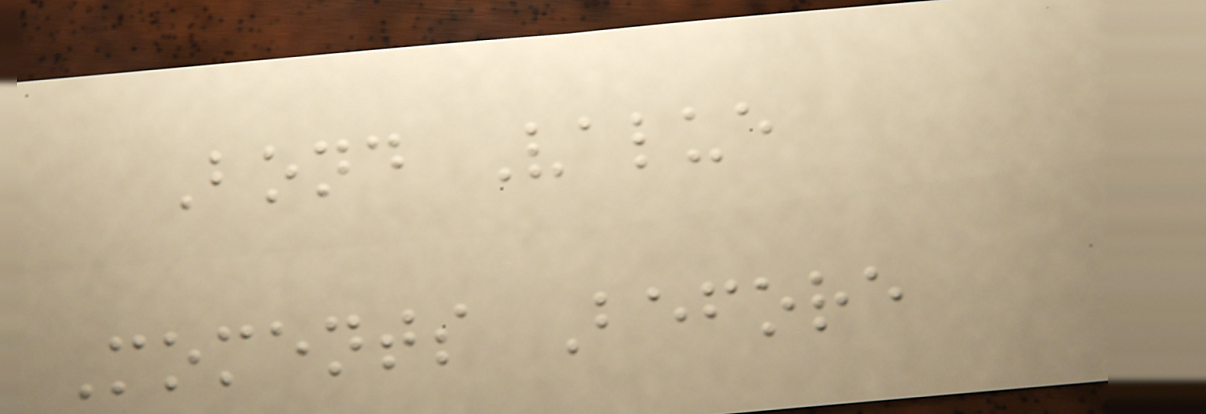Bond Value
Moments Before
